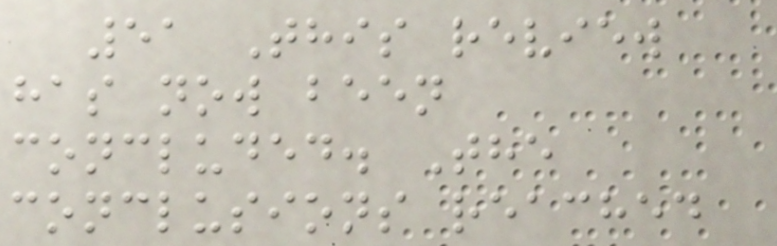51 This review
has now been
concluded. The
conclusions reached
